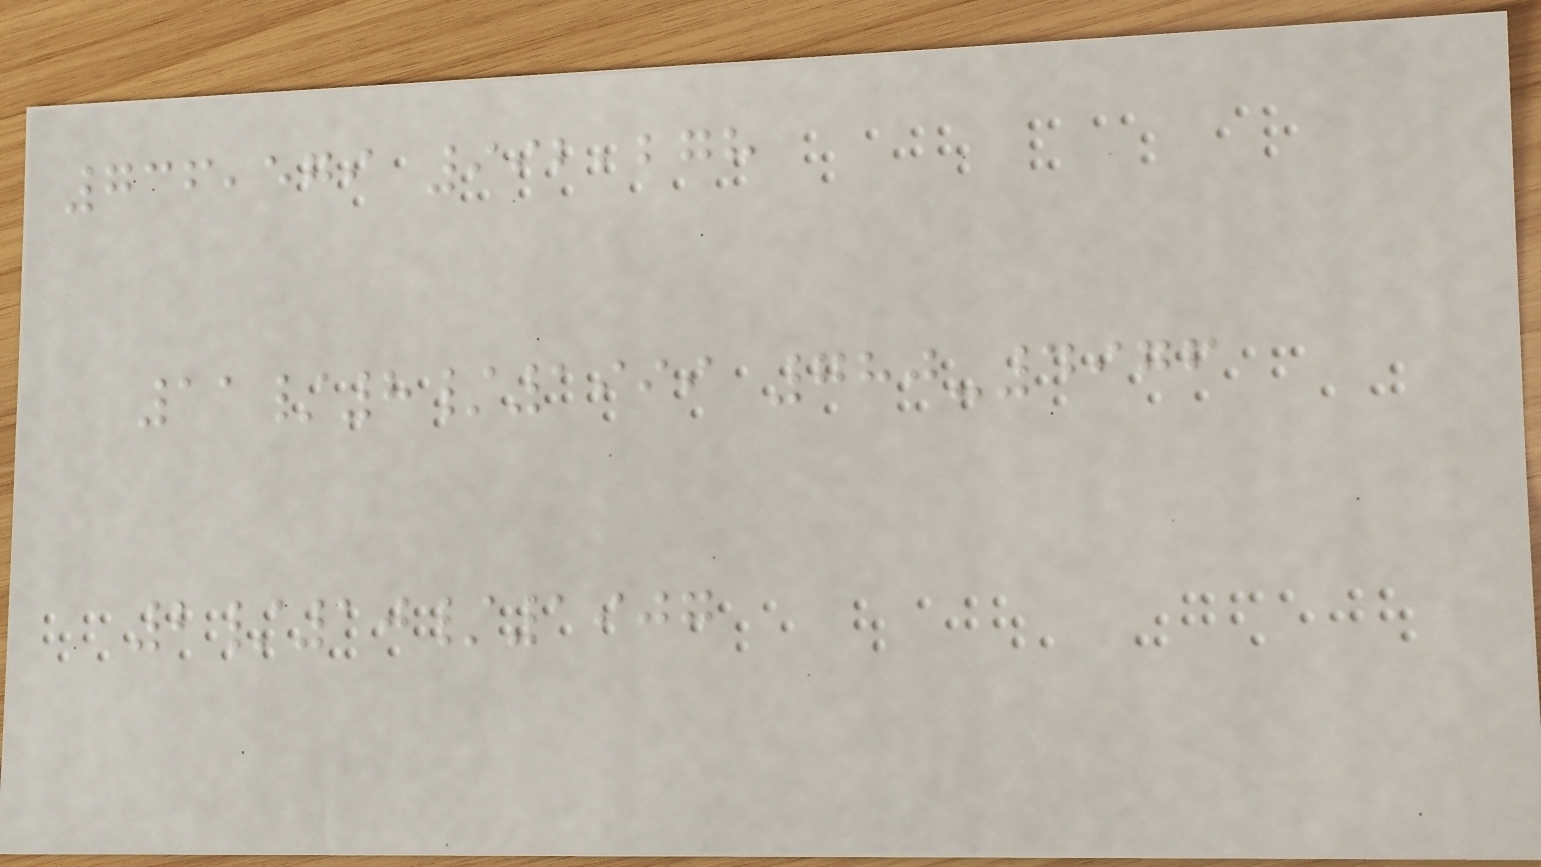736,579 992,278
11/8/1999 780-4976
2/10/1907
